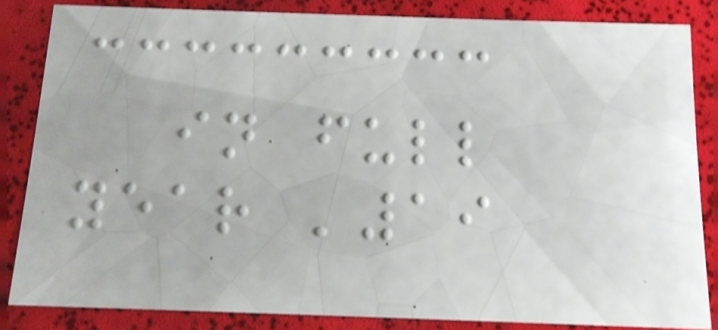in full
year '19
